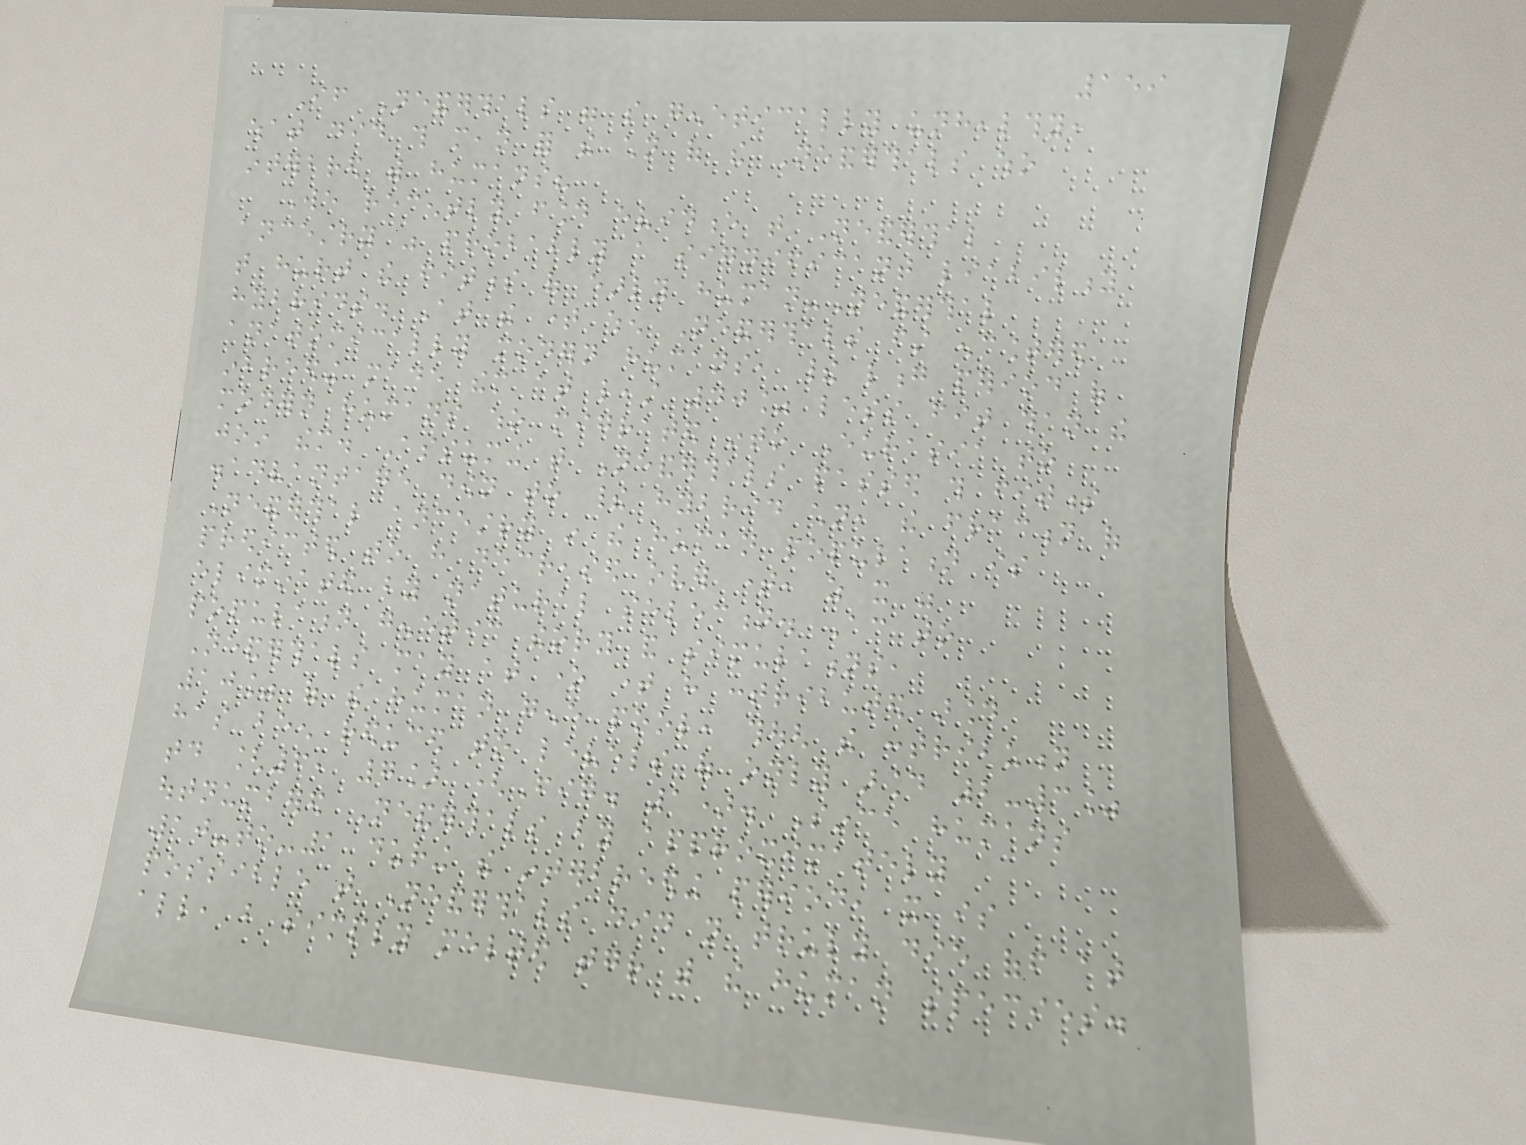159
If Neanderthals were so genetically unhealthy,
what did this mean for the children of the Neanderthals who
interbred with humans?
We recently found evidence that Neanderthal
ancestry was probably a significant liability
that hurt the fitness of early human-Neanderthal
hybrids. At the time when Neanderthals first encountered
anatomically modern humans, their long period of
inbreeding made them at least 40% less fit than the
modern humans who migrated into Eurasia to
join them. Assuming that Neanderthals passed this fitness
disadvantage down to their hybrid children, the fraction of
Neanderthal ancestry in the human population is
predicted to have decreased over time, as it was
eliminated by natural selection. According to
population genetic theory and simulations,
Neanderthals may at one time have contributed around
10% of the human gene pool, though the contribution
has been reduced to levels of only around 2-3%
today [6, 7] (Fig. 1). Since humans
outnumbered Neanderthals by approximately
10-to-1 during the interbreeding period, it is
possible that Neanderthals did not truly die off at
all, but simply melted together with the human species.
